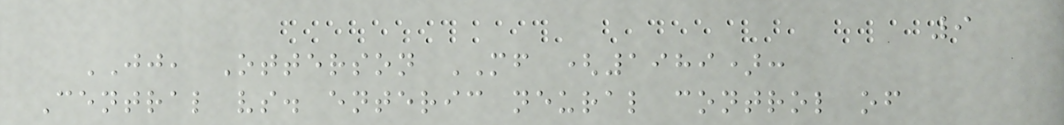9
JJ, Otterson MF (1989):
Central vs. enteric neural control of
